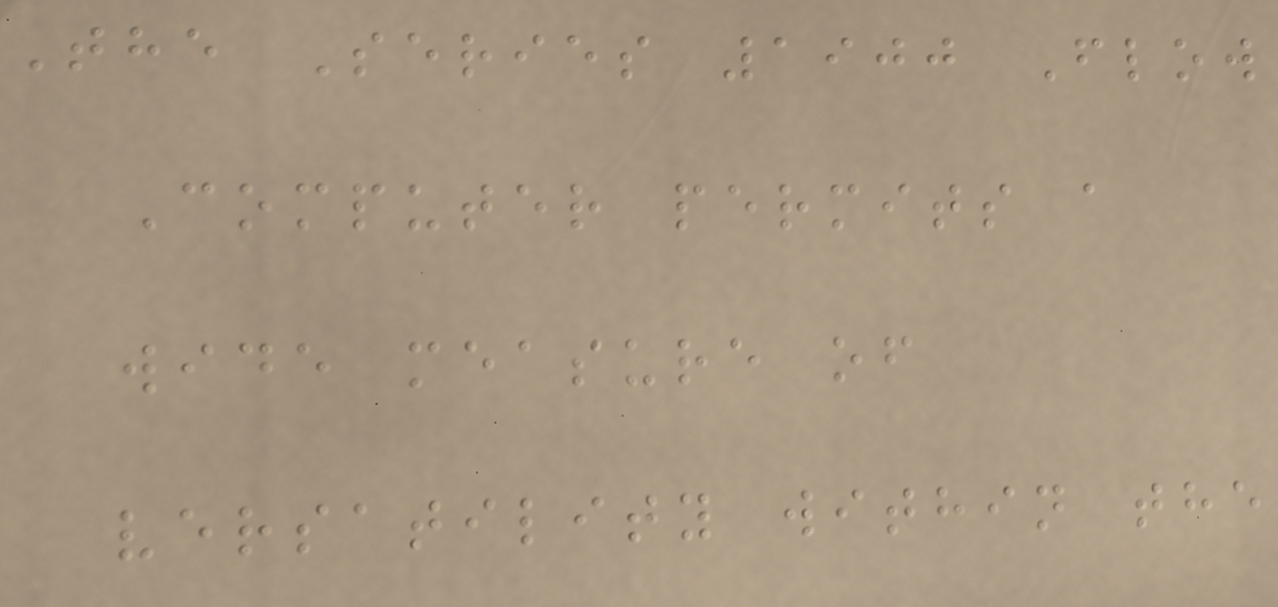The Series 1900 Flow
Computer permits a
wide measure of
versatility within the
